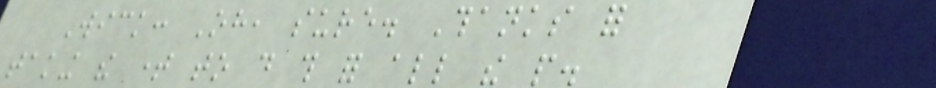Wick: Oh, sure. Thanks for
taking the time to do this for all the people.
